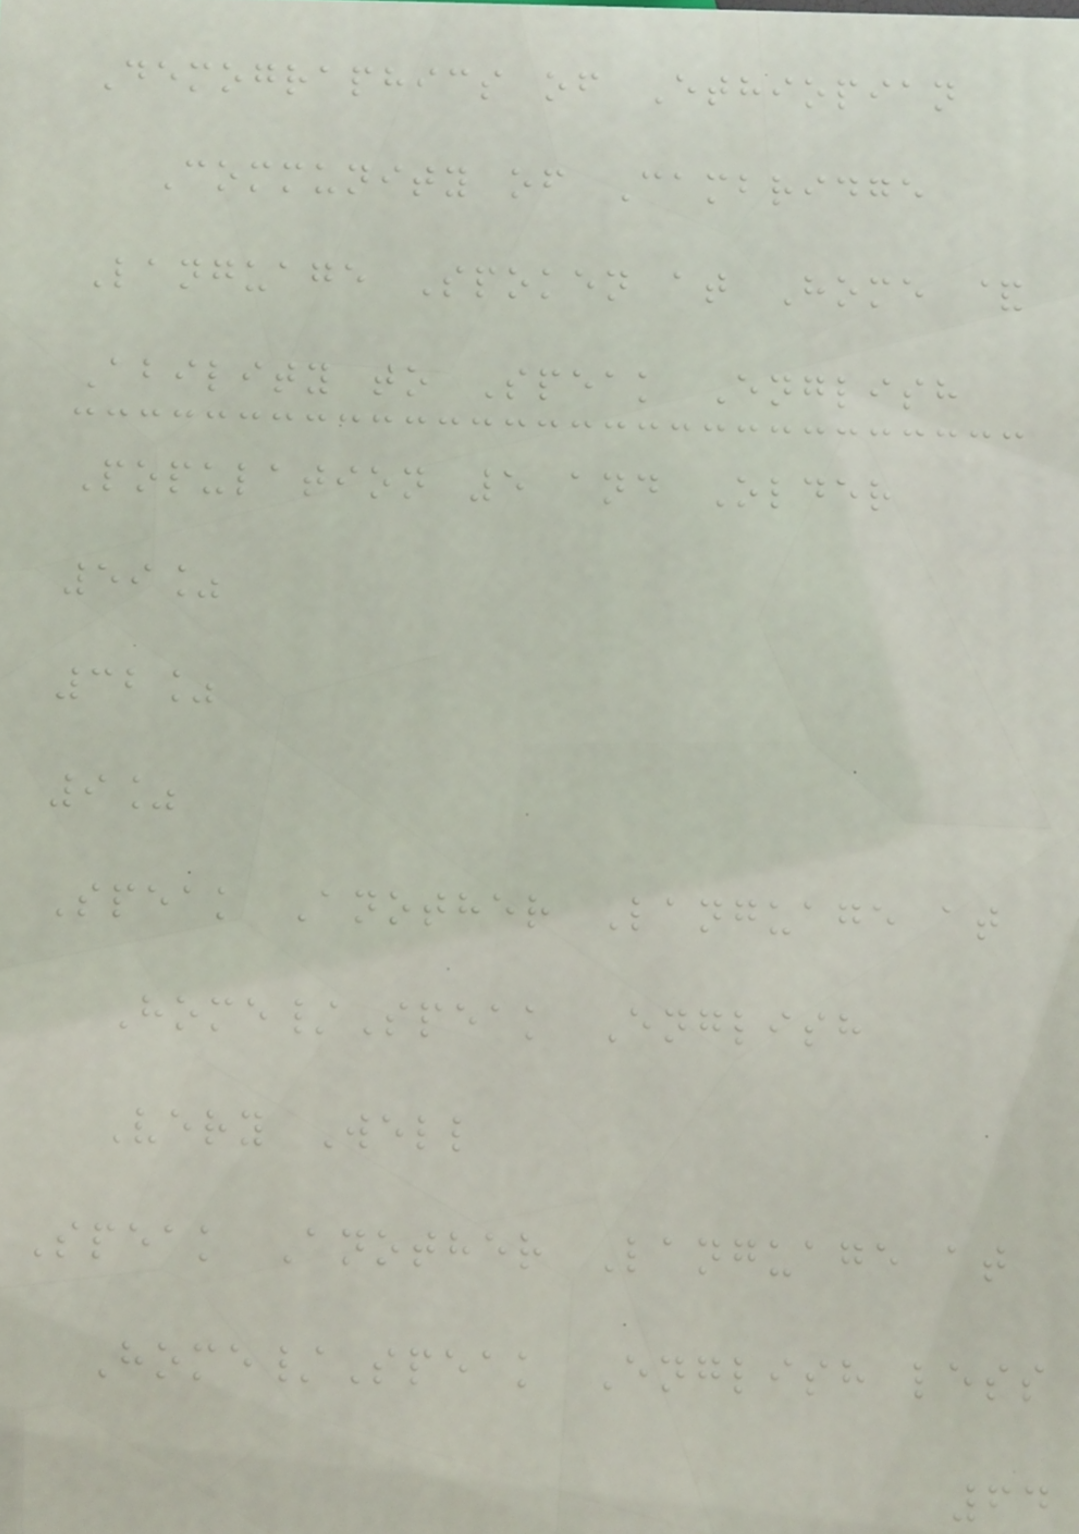Demographics of Ethiopian
Community of Cambridge
Language Spoken at Home &
Ability to Speak English
Population 5 and Older
59%
32%
9%
Speak Another Language at
Home/Speak English
Very Well
Speak Another Language at
Home/Speak English less
64
